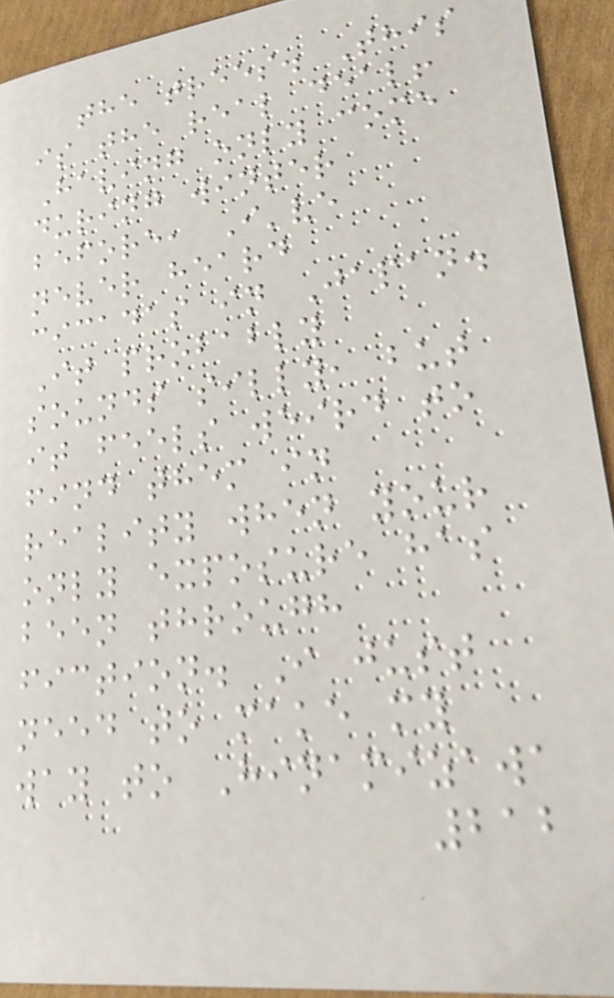the trees. This
is the real deal!
Having only come
during winter
before, I've
never heard
cicadas in Japan.
It probably
sounds silly, but
it feels weird to
find them in
reality when your
only exposure has
been through
fiction. I just
need to make my
way to Hinamizawa
212
